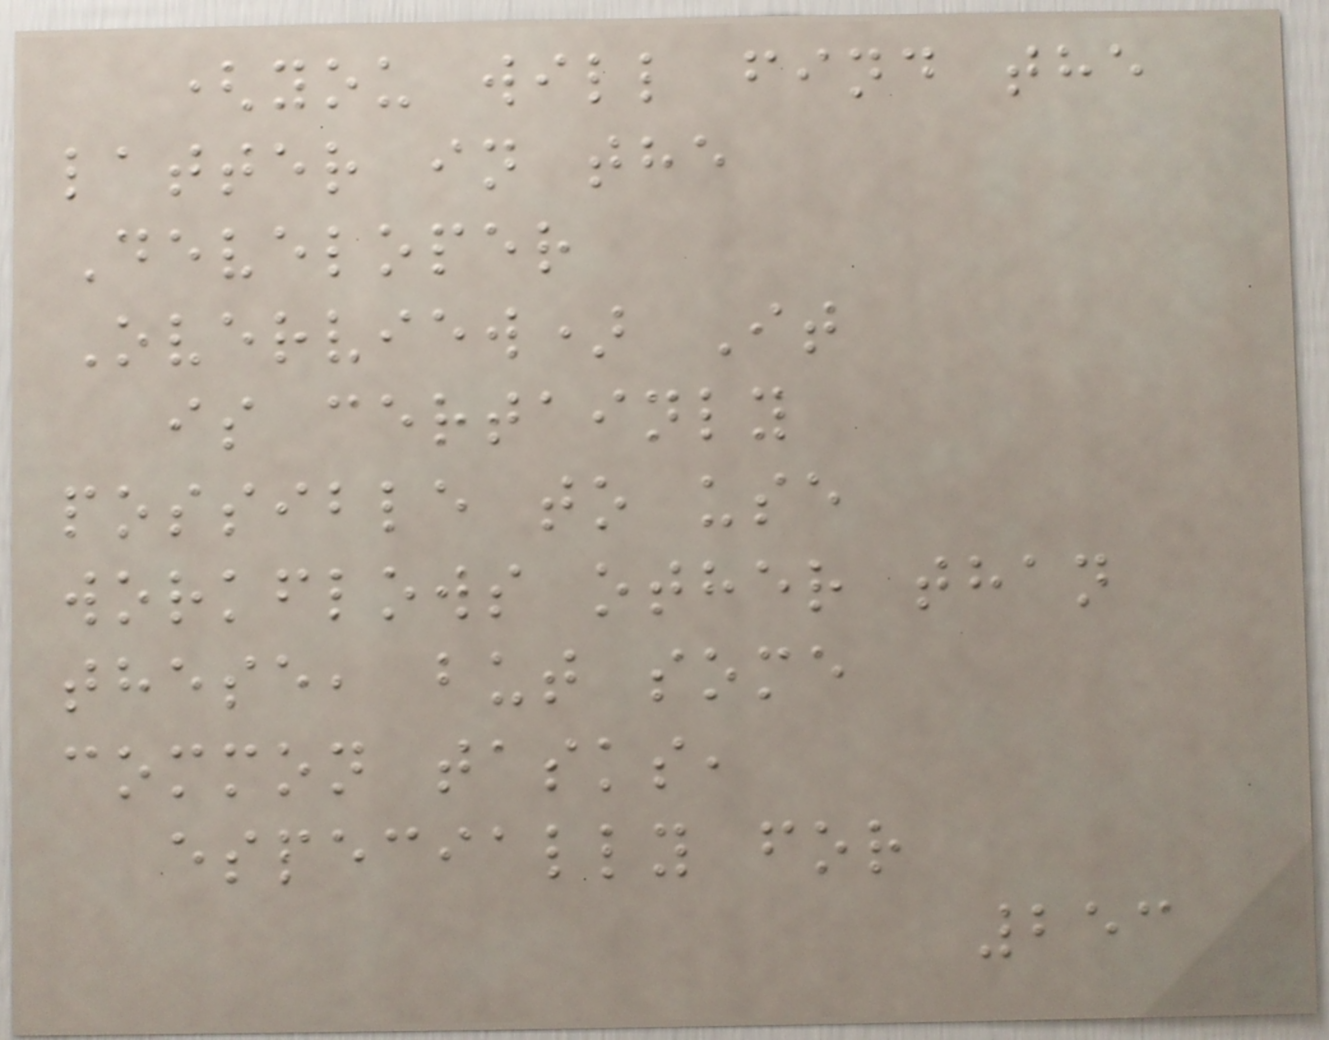(you will find the
latter in the
Developer
Overview) It
is certainly
possible to use
workflows other than
these, but some
common tasks,
especially for
253
